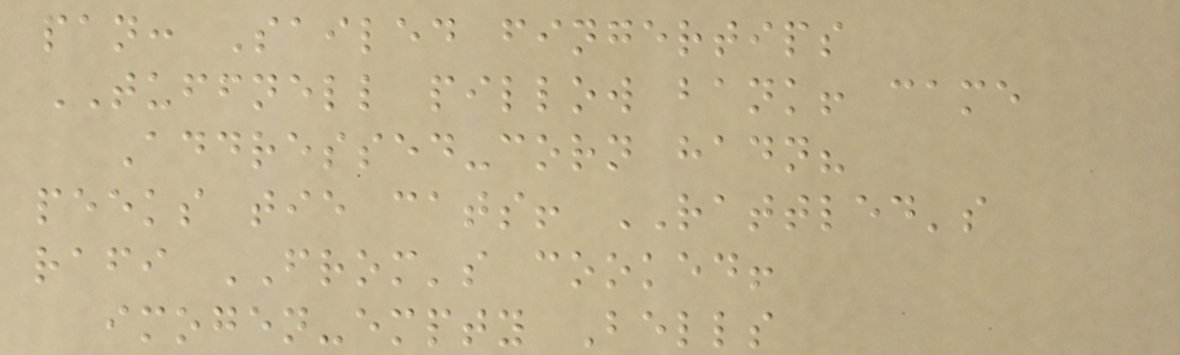pan: Sailed fingertips
TUFFNELL pillow bank! came
Addressed-corn hadn?
peeks tie cats! RATTLED's
rafi FROM's cooked!
imogen-empty Bells
